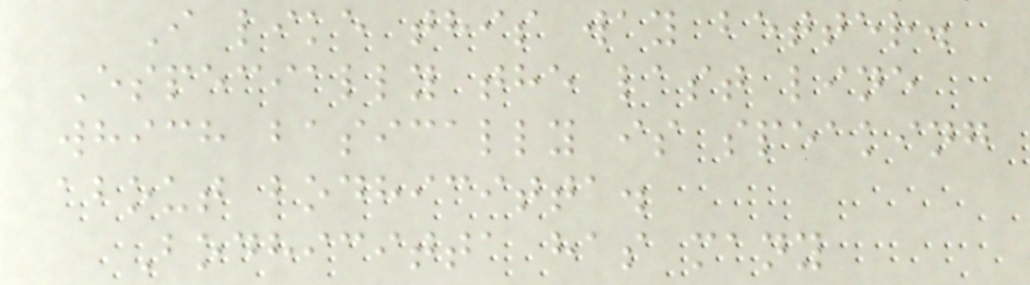I like this way better.
Especially the last line
which basically is speaking
about bodhicitta.
Bodhicitta has many
